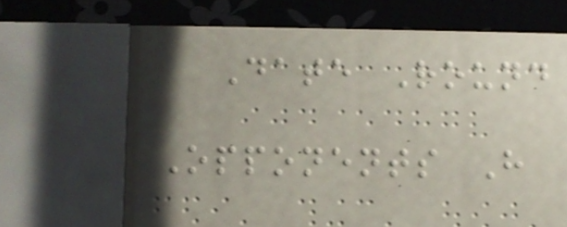Date Round
Opponents H
